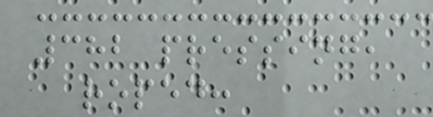382 pressing,
roped:
